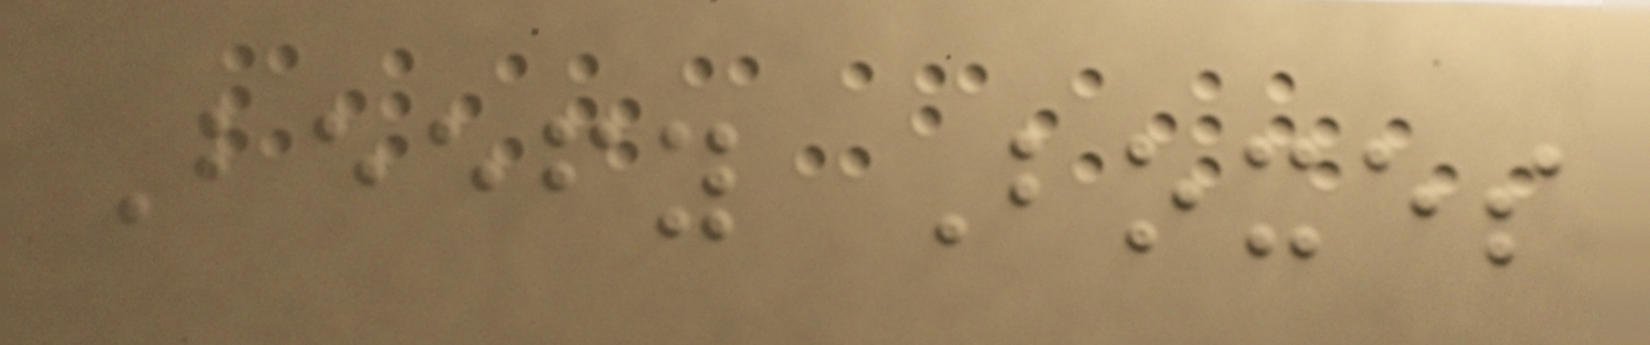Beefy Boxes
